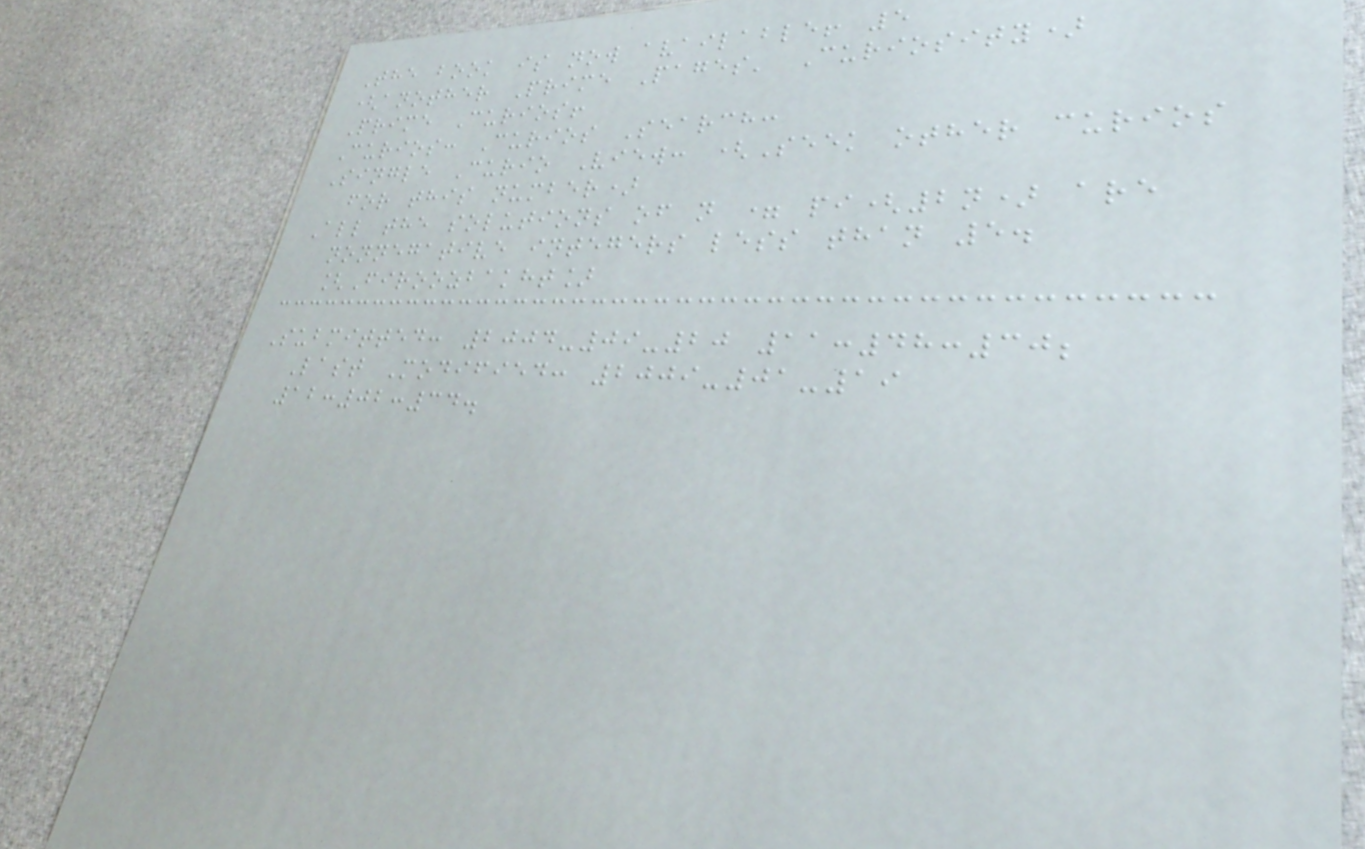The book is now available! 5
(another Prime Pages' Curiosity)
Prime Curios!
Curios: Curios Search:
Single Curio View: (Seek other curios
for this number)
All the solutions of n = pi(2n) are
nonnegative integers less than 5.
[Firoozbakht]
Submitted: 2004-09-20 11:48:30;
Last Modified: 2009-01-19
12:02:34.
